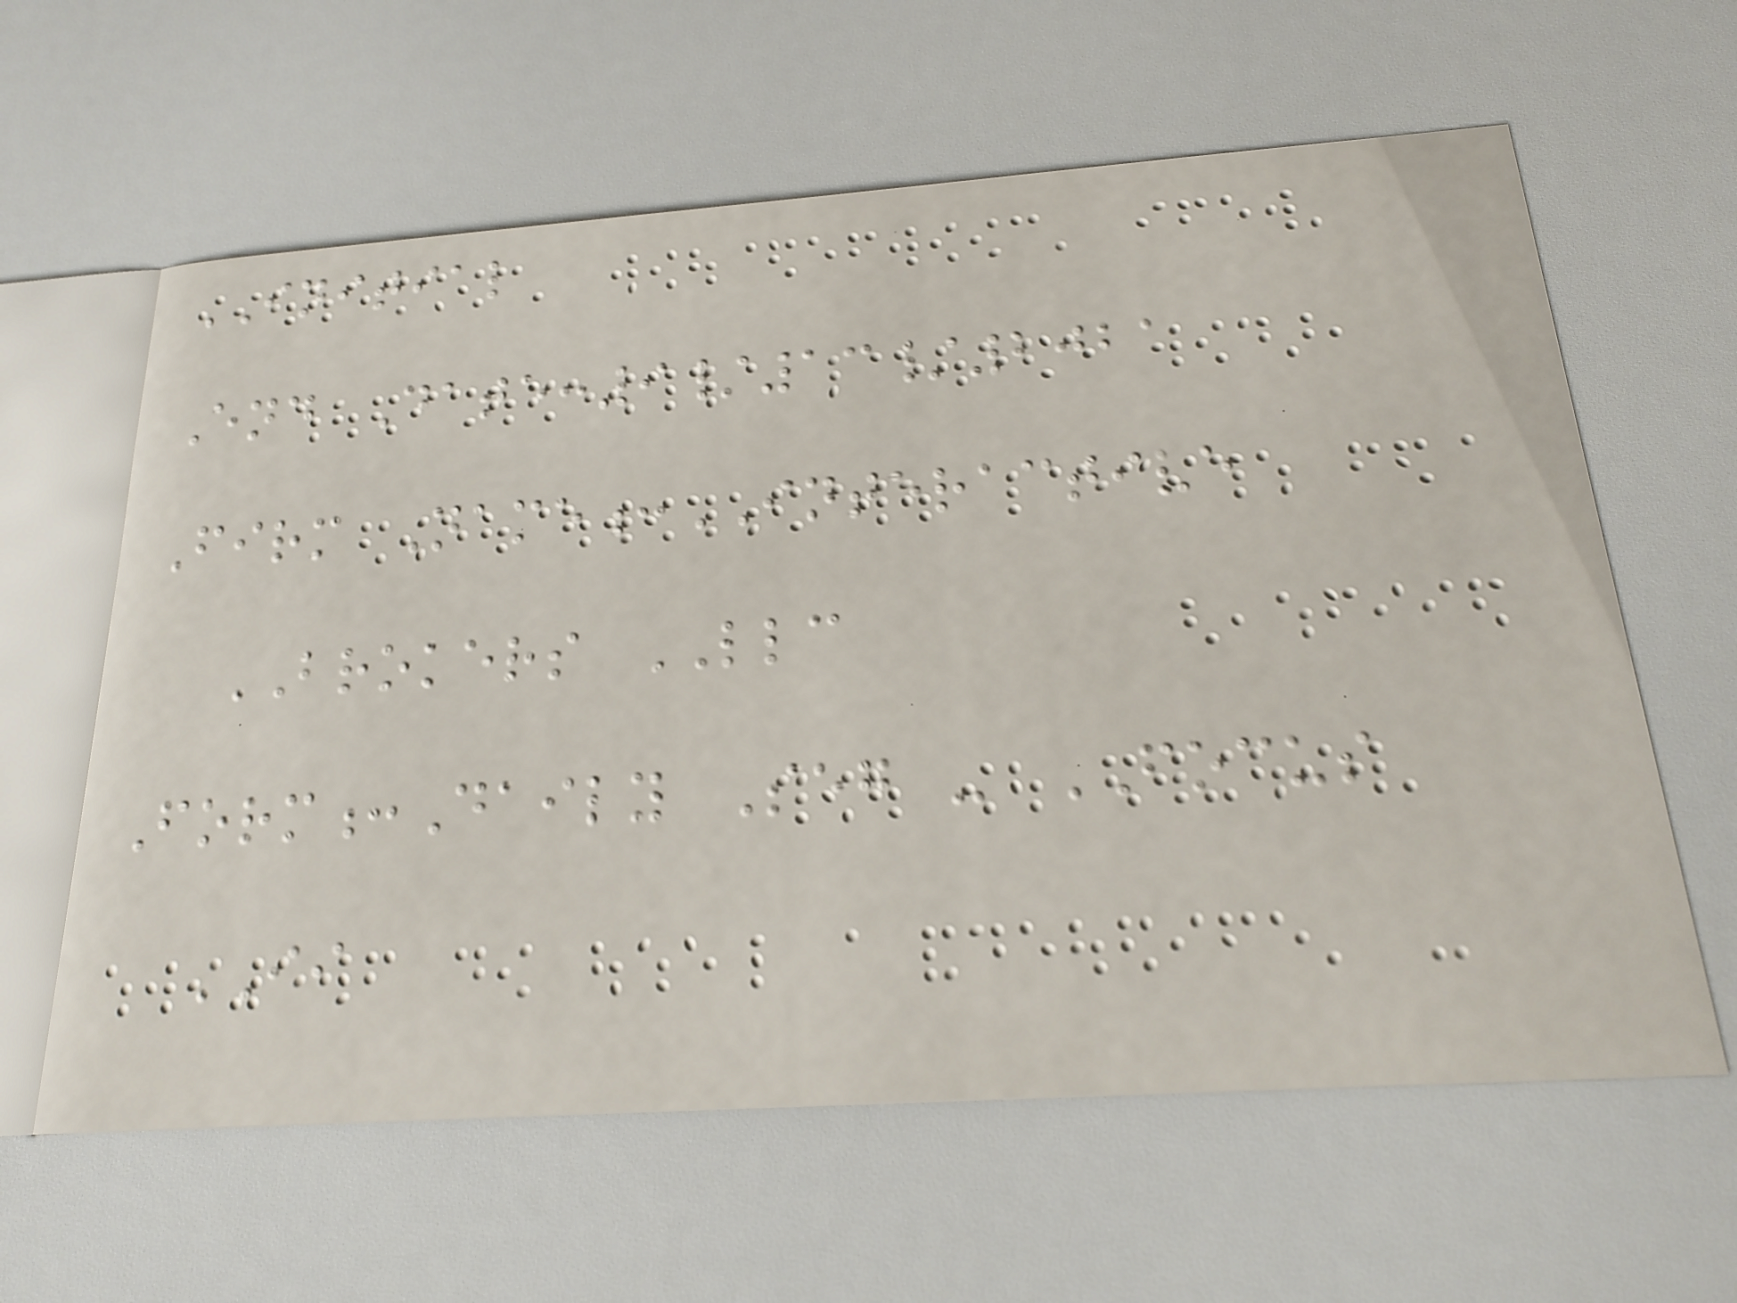INITIAL
End Date:9/13/2021
Firm Name:INTERACTIVE
BROKERS LLC
Form:Daily Seg - FOCUS
II
